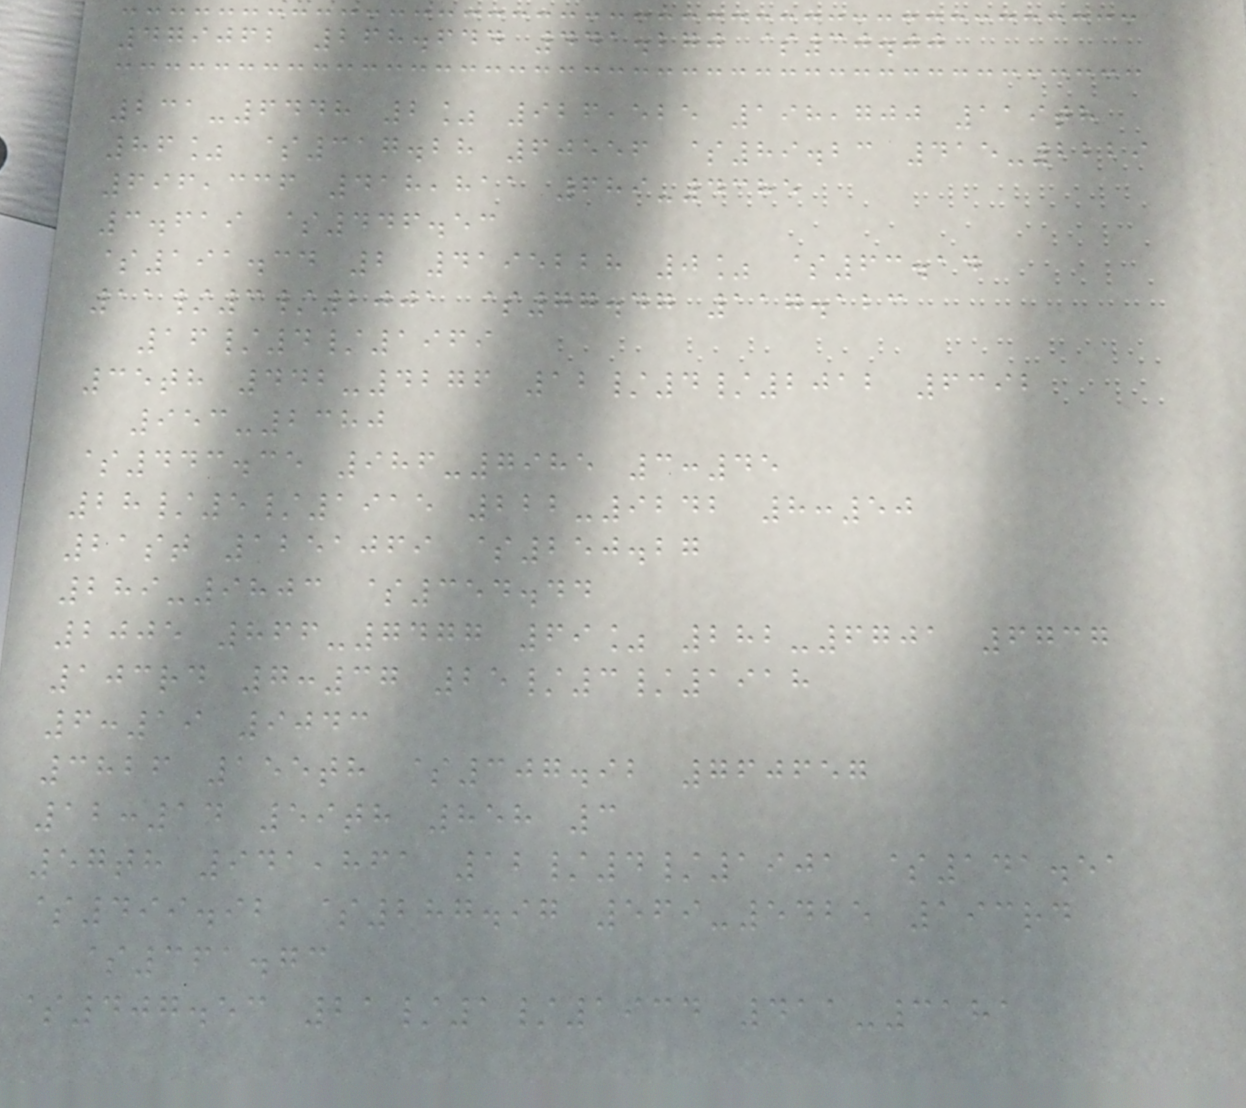479062 268.644 441.270 $30.00
231-6448 2% 926,525 198,700 119th
86% $317.28 60556 $89.23 415-2229
696,336 418,811 689-4385
3.619 $446.53
$191.34 2 4195228 0% $63.14
11/3/2001 $77.47 117.123
16/4/1969
35th 442-4276 12/4/2012 6392
953-2380
$443.35 986-7985 3:45
28/5/1915 222-9242 8:50
21st 1251069 $250.27
289-9803 $354.44
2005 866-7477 69% 282-6701 6737
103rd 7:37 25/3/1918
6:19 9043
3826 155th $307.92 760657
12:14 59th 858 3
57th 941,861 12/4/1901 $141.51
$499.92 $287.97 569-5425 193rd
$361.73
$407.53 21/1/1934 411-3181
